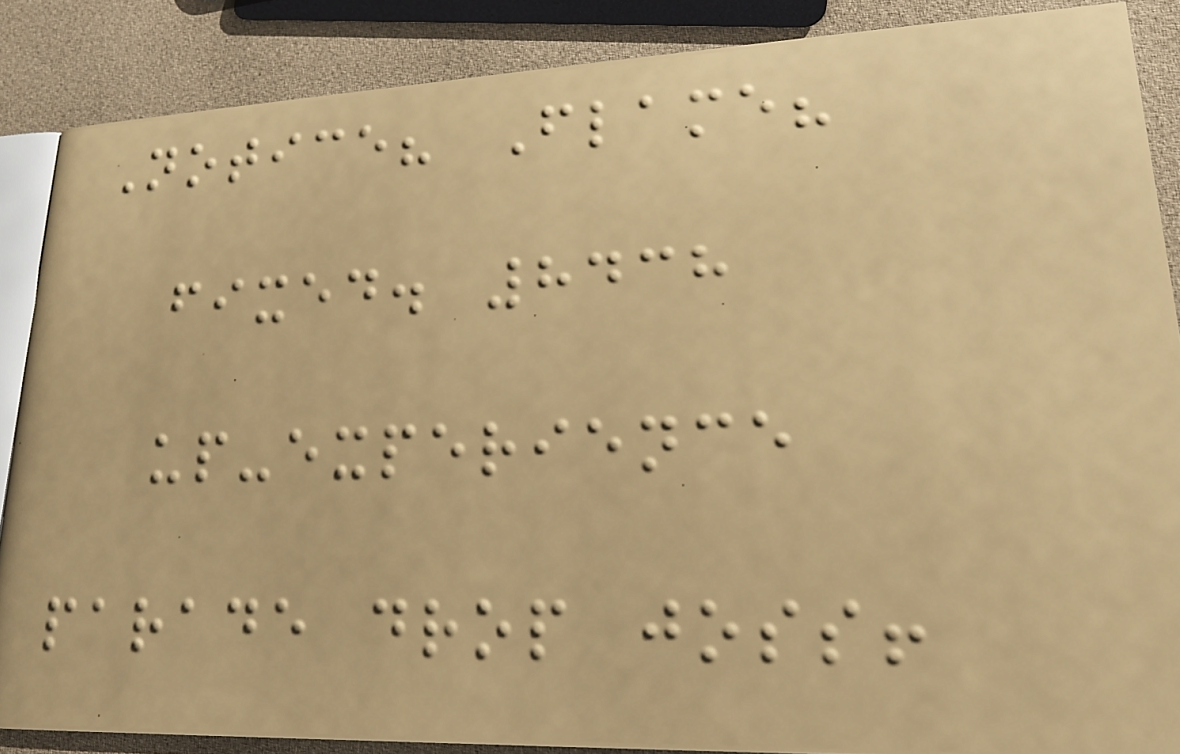Notice? Flame?
fixed. 8438
up-experience
parade drop joss!
